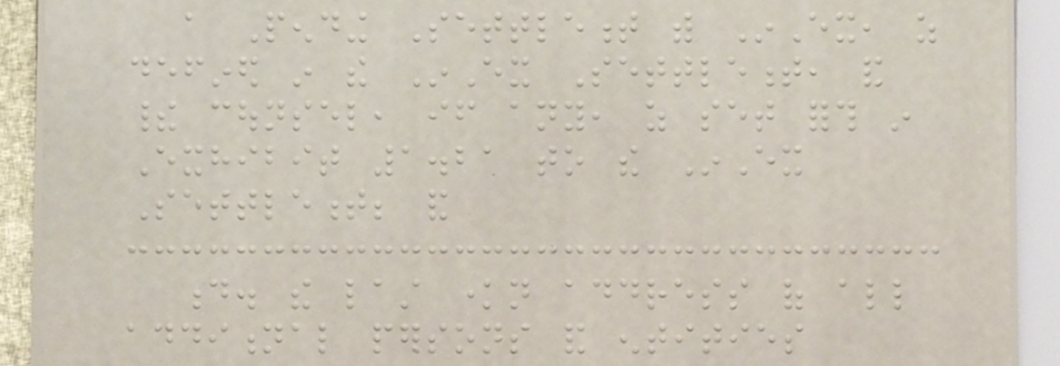a Pending Settlement with InEx, as
defined in the InEx Settlement, and
their counsel, if any, as set forth in
Exhibit 1.21 to the InEx
Settlement; and
d. the last known address of all
additional persons and entities
